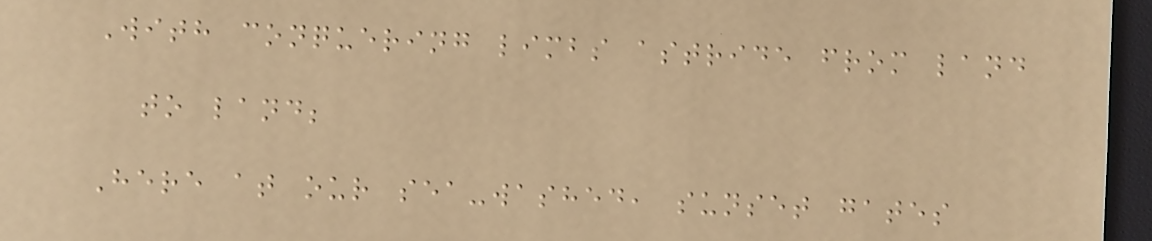With conquering limbs astride from land
to land;
Here at our sea-washed, sunset gates
